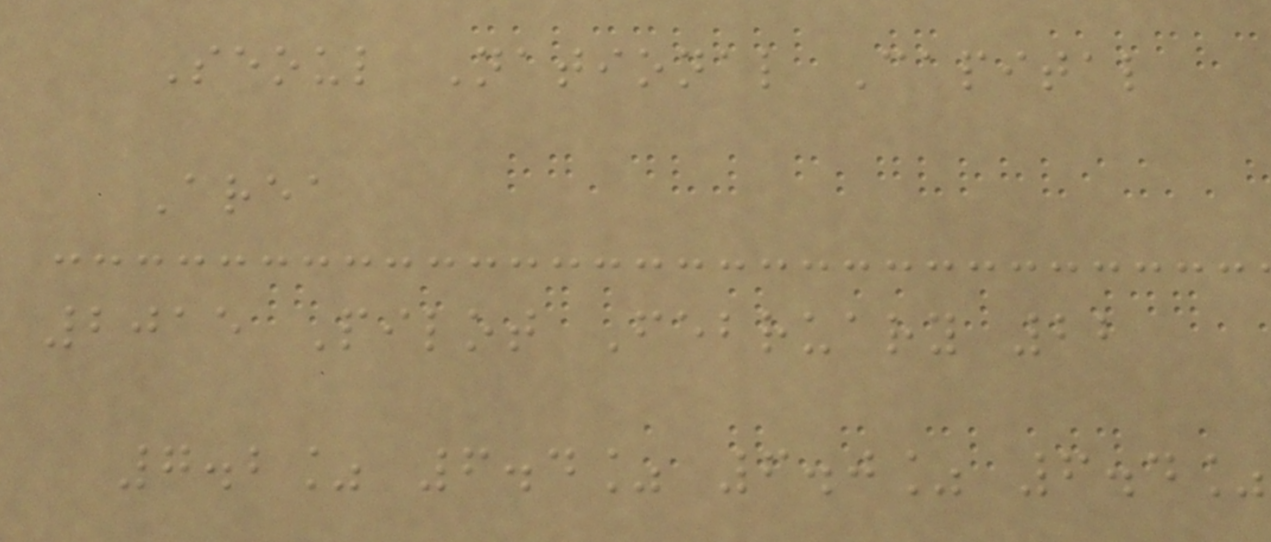Seoul National Capital
Area
2015 Pilot February 22
7.2% 6.4% 6.0% 6.4%
